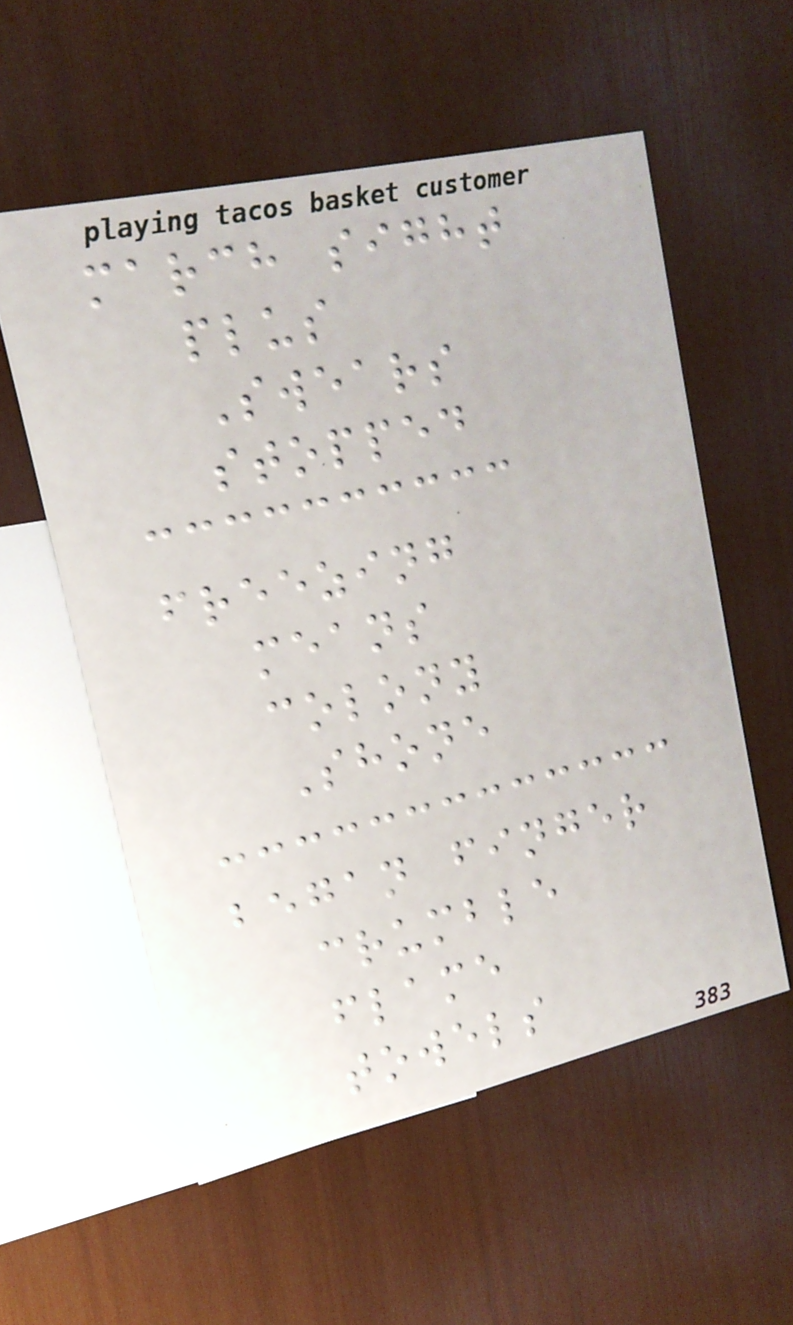march sight
plus
Swears
stopped
freezing
means
colony
Shone
began finger
crumble
flame
towels
